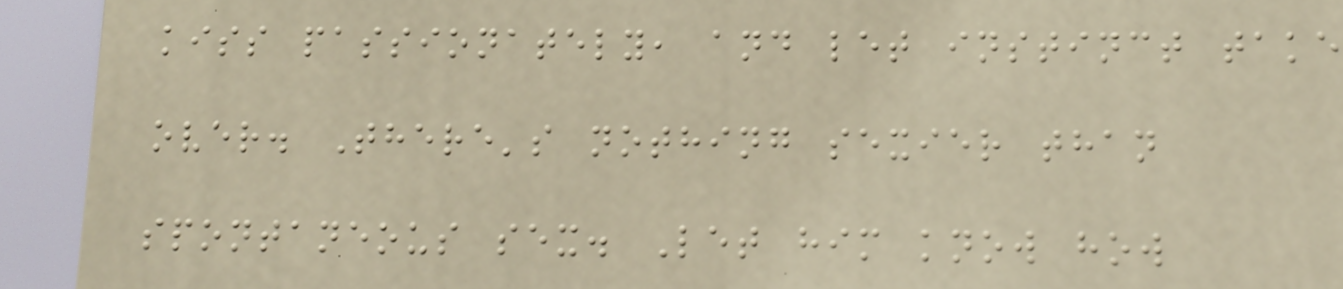kiss passionately, and let instinct take
over. There's nothing sexier than
spontaneous sex. Let him know how
